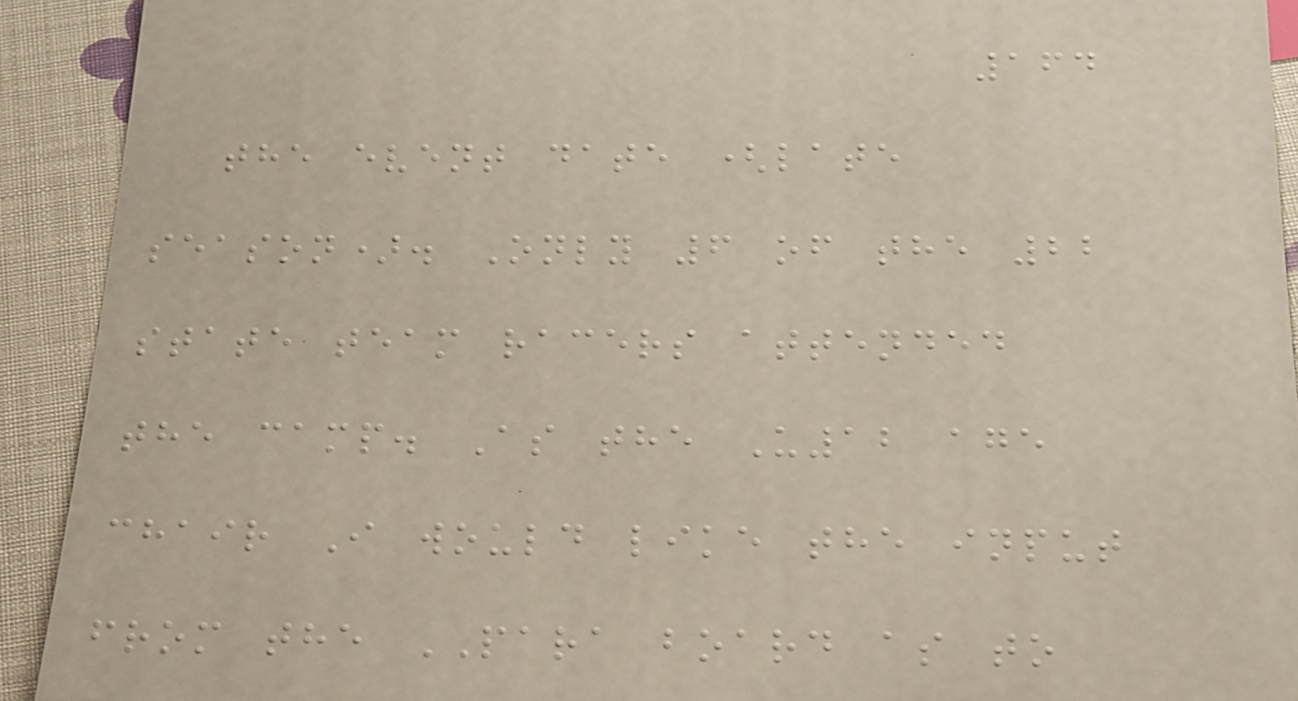164
the event date (late
season). Only 6 of the 22
state team racers attended
the camp. As the U12 age
chair I would like the input
from the PARA board as to
